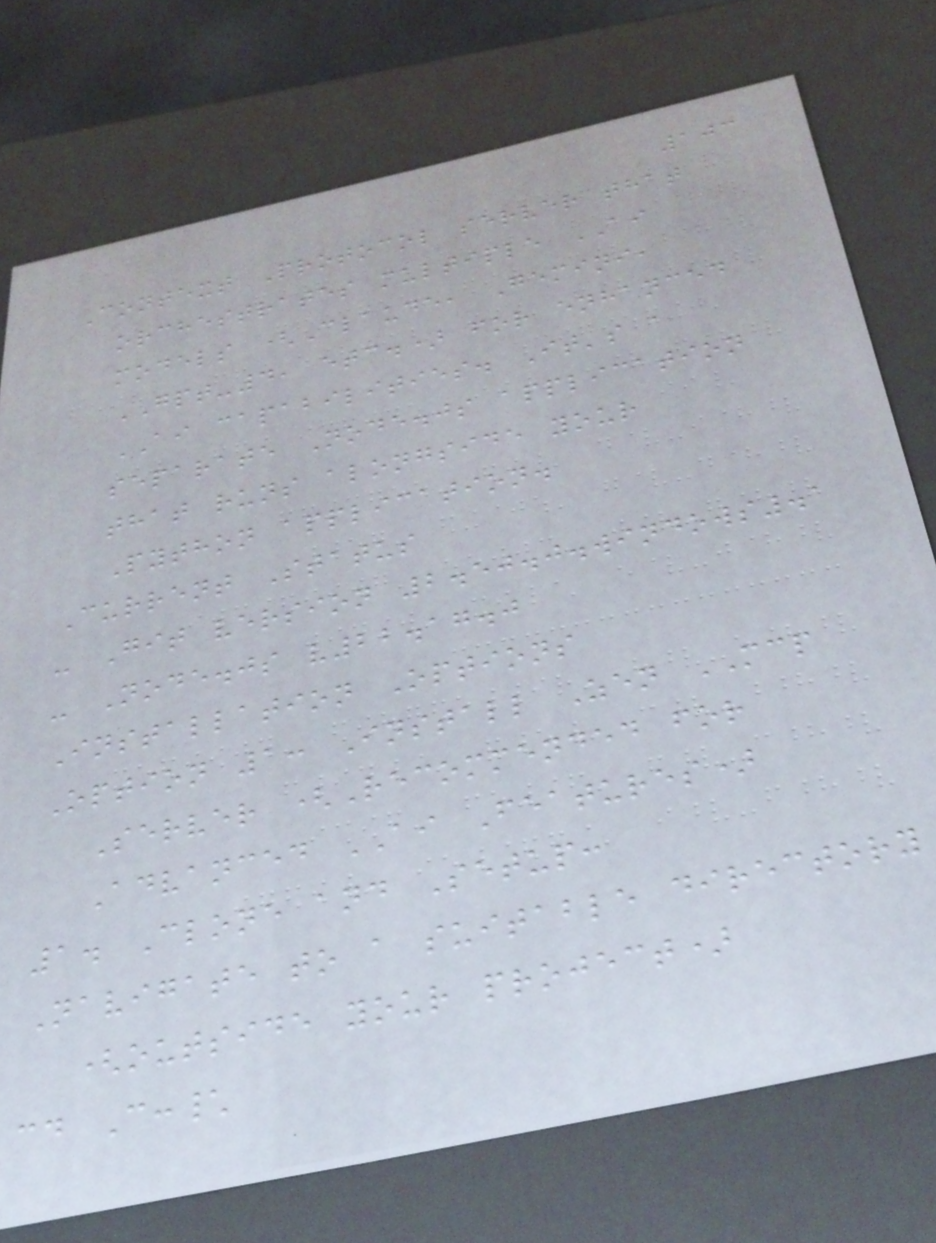103
Context Protocol server that
orchestrates multiple AI
models (Claude, Gemini,
GPT-4, etc.) for enhanced
AI capabilities. It's a
separate Node.js application
that runs alongside your
Python application.
Current Status
- Git version 2.50.0.windows.1
- Node.js v22.17.0
Installation Options
Option 1: Install Zen MCP
Server (Recommended for
Advanced AI Features)
1. Clone and Setup:
Navigate to a suitable directory
(outside your project)
cd C:\
